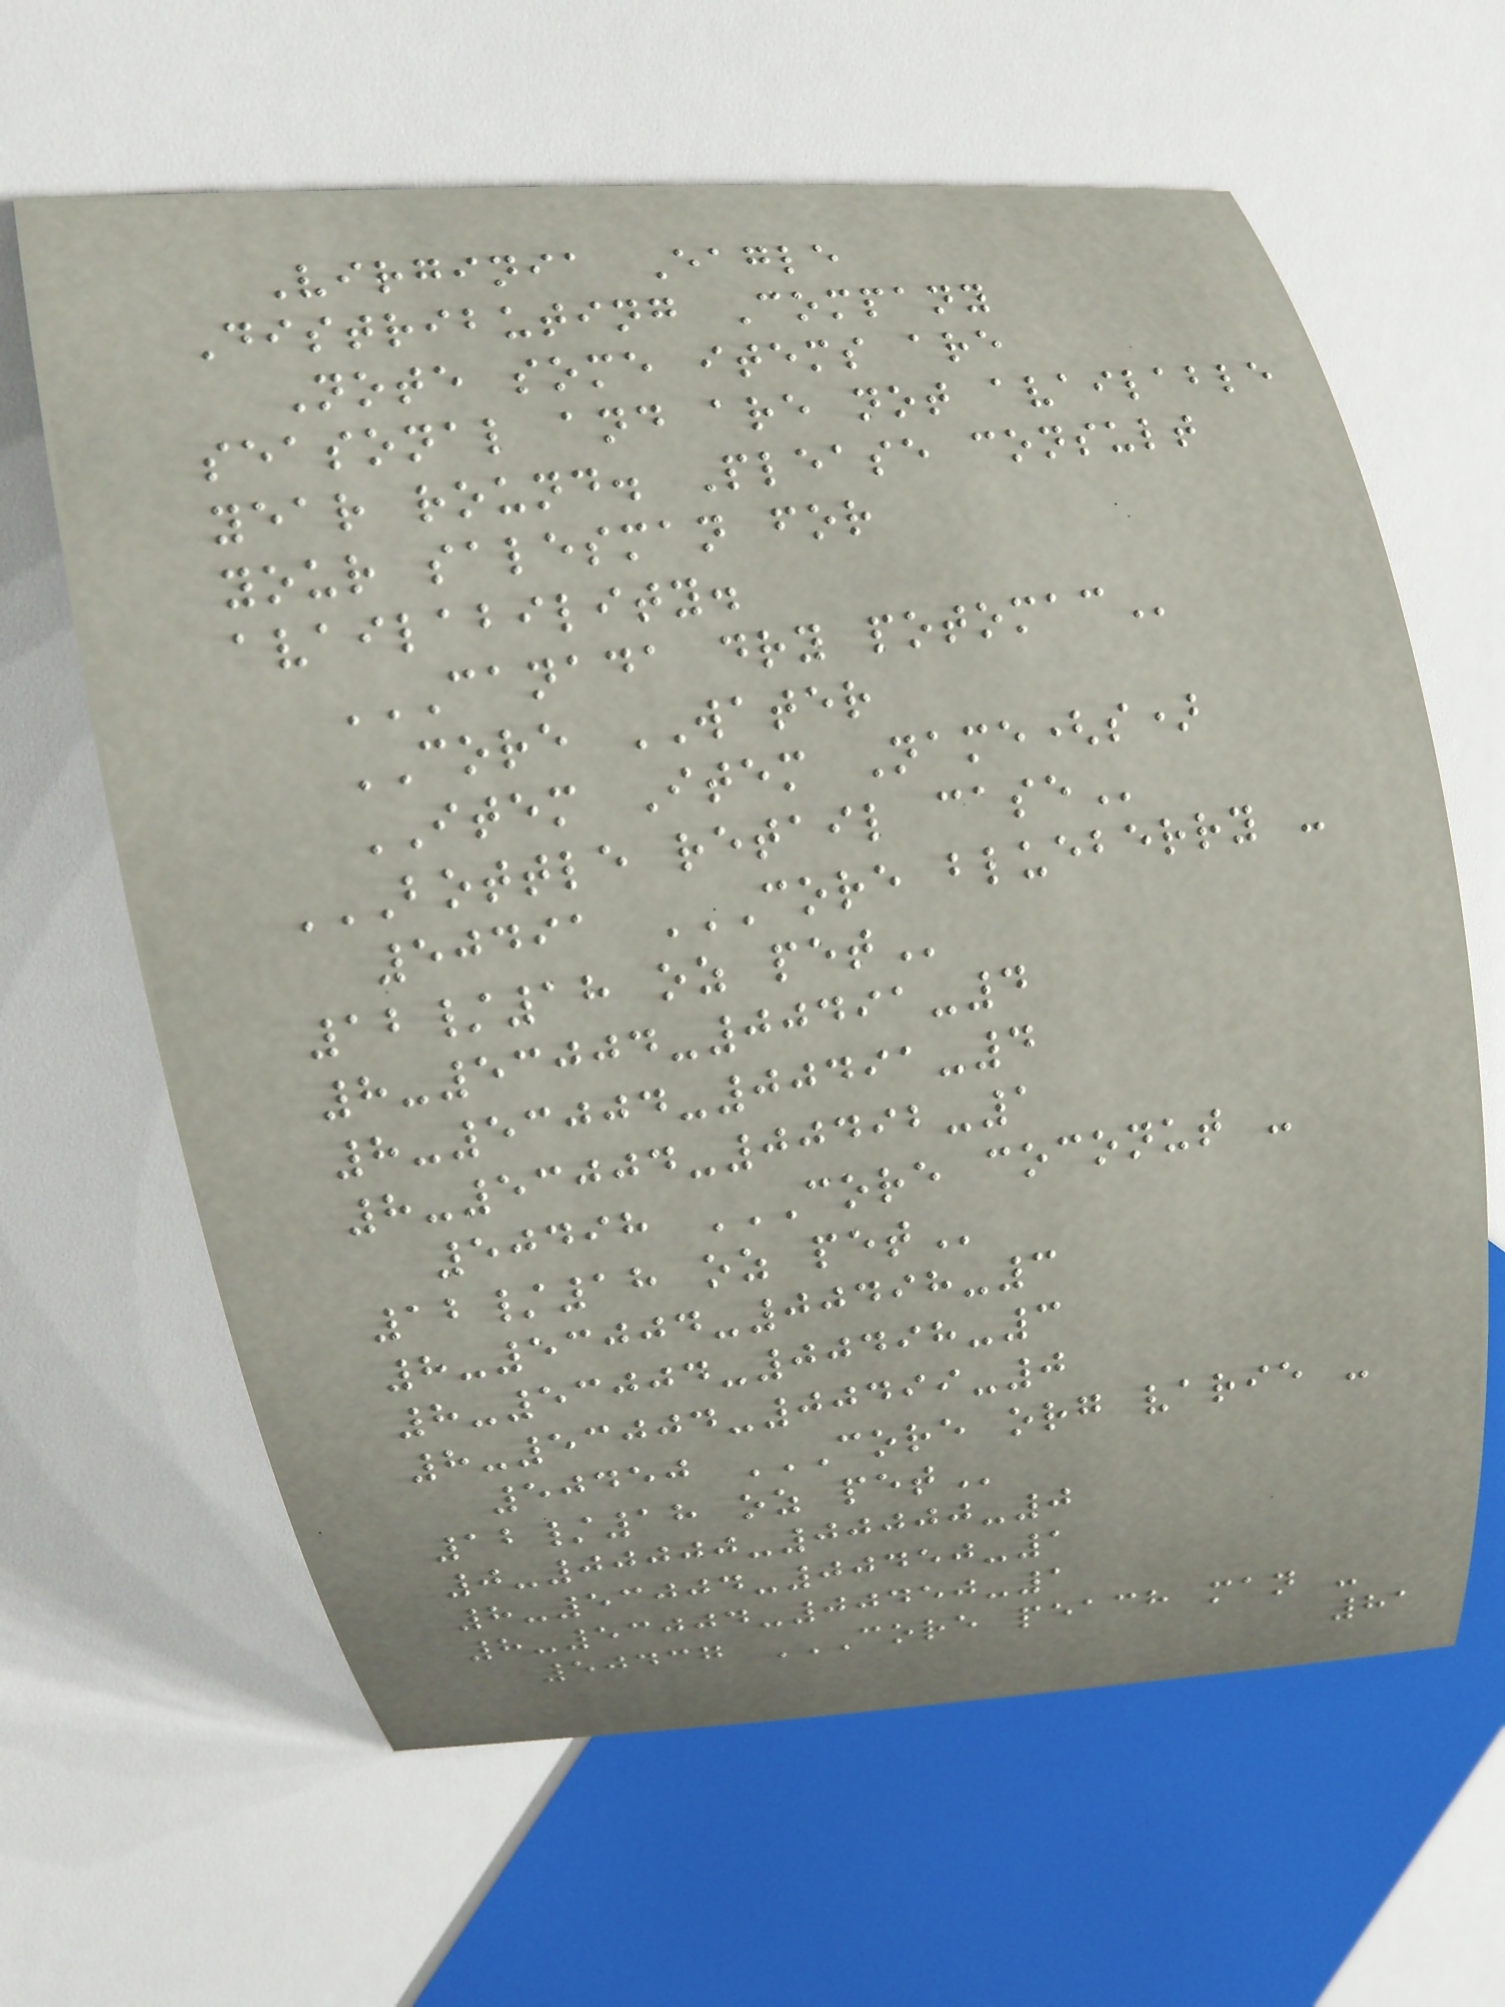Virginia Eagle
Distributing Company
Note some items are
seasonal and are not available
year round. Please consult
your salesman for
availability.
CANADA DRY POTOMAC
CORE WATER
ITEM Item Name(s)
BOTTLE RETAIL CASE
50491 CORE BLUEBERRY -
12/18 OZ PET
8-53004-00491-4
8-53004-00491-4
8-53004-00492-1
50498 CORE COCONUT -
12/18 OZ PET
8-53004-00498-3
8-53004-00498-3
8-53004-00499-0
50450 CORE ORG VARIE -
12/18 OZ PET
0-00000-00000-0
8-53004-00450-1
8-53004-00450-1
50437 CORE PEACH MAN -
81
